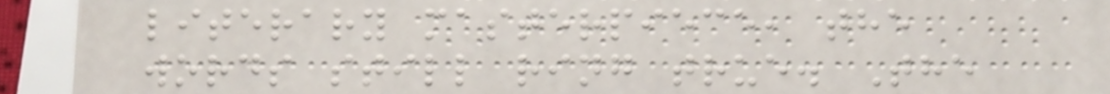literary masterpiece, the
words still ring true. The
